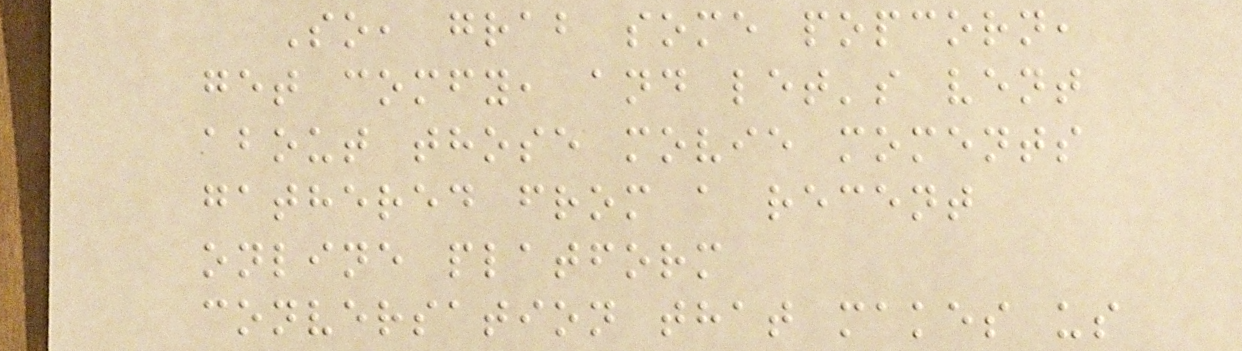So, grab some popcorn,
get comfy, and let's vent
about those movie moments
gathered from a recent
online platform
conversation that makes us
